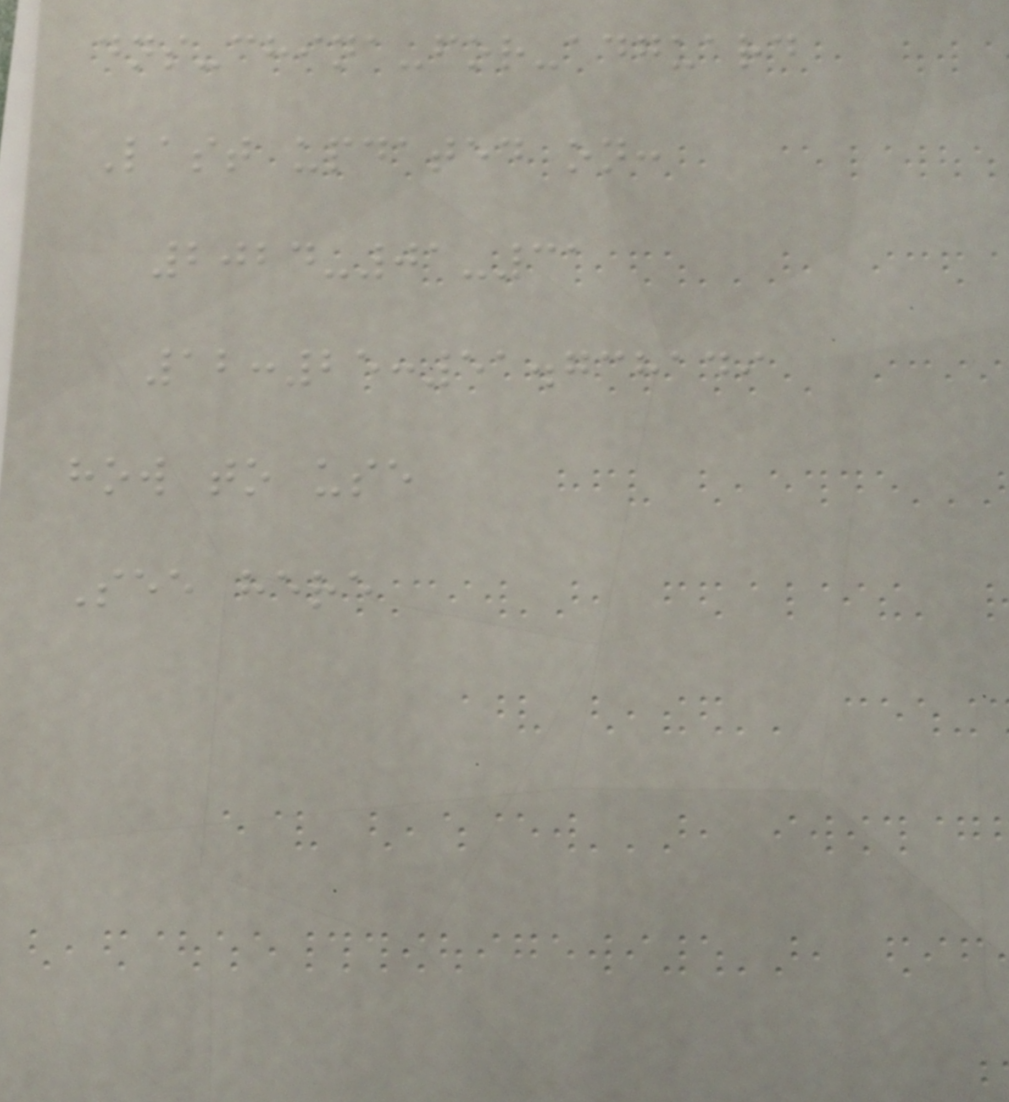dns-china-for-adguard
Last updated on:
2024-01-31
12:25:51.738149
how to use
See here
